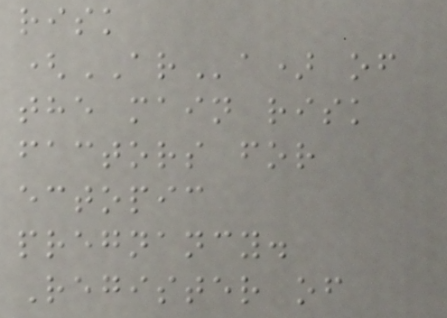risk
(ARa) of
the main risk
factors for
ectopic
pregnancy.
Register of
